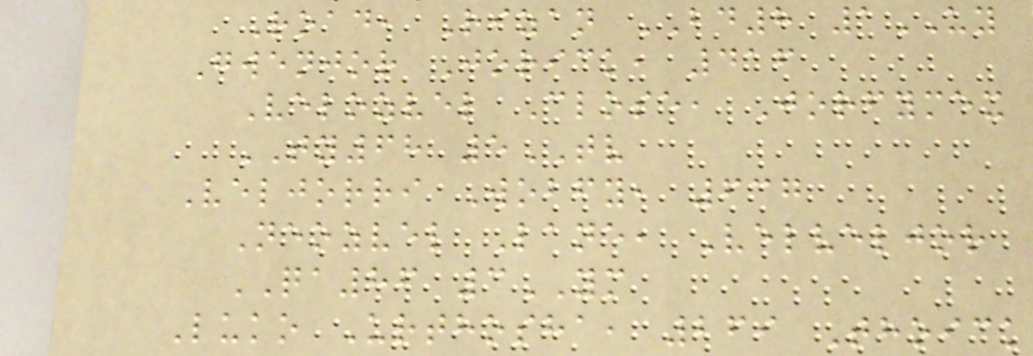Road, Rizan BD8 1UY
Gwenjor Jorick, 416
Velozvel Close, Jorfymex
TY68 5TV
Veljorri Wobfy, 637
Neozvel Lane, Velveljor
QA86 3YM
Luko Urthosha, 269 Thoick
